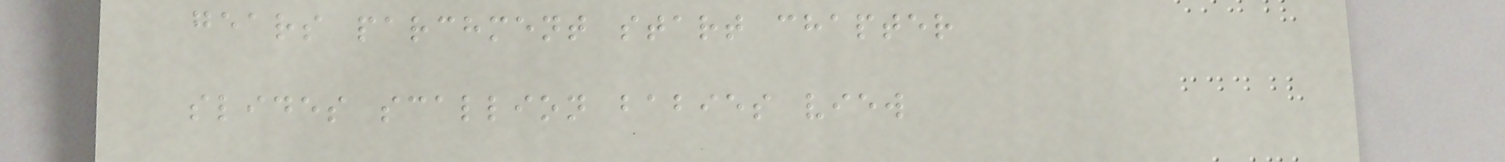gears parchment start chapter
slides scallion babies view
